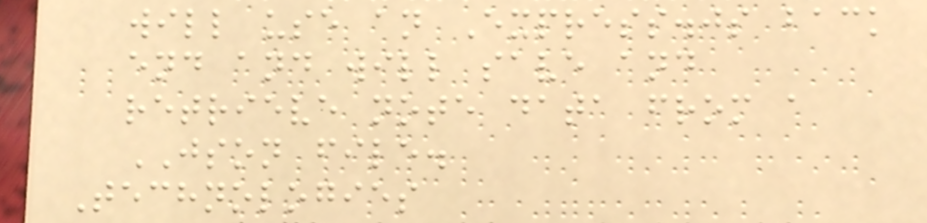will use an Express.js back
end and will save and
retrieve note data from a
JSON file.
Technologies
